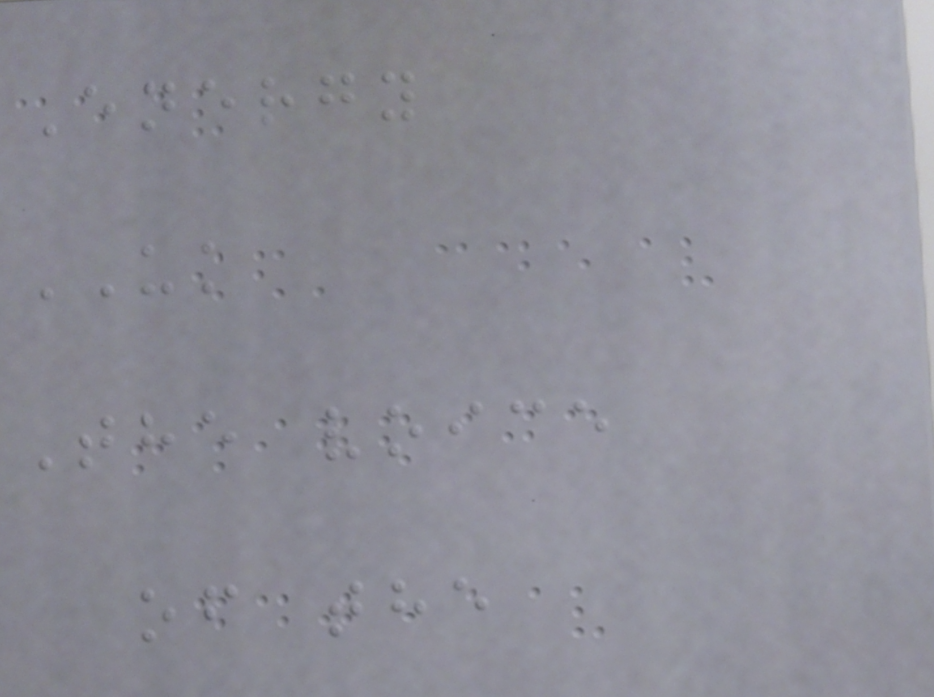Energy
UK
The voice
of the
